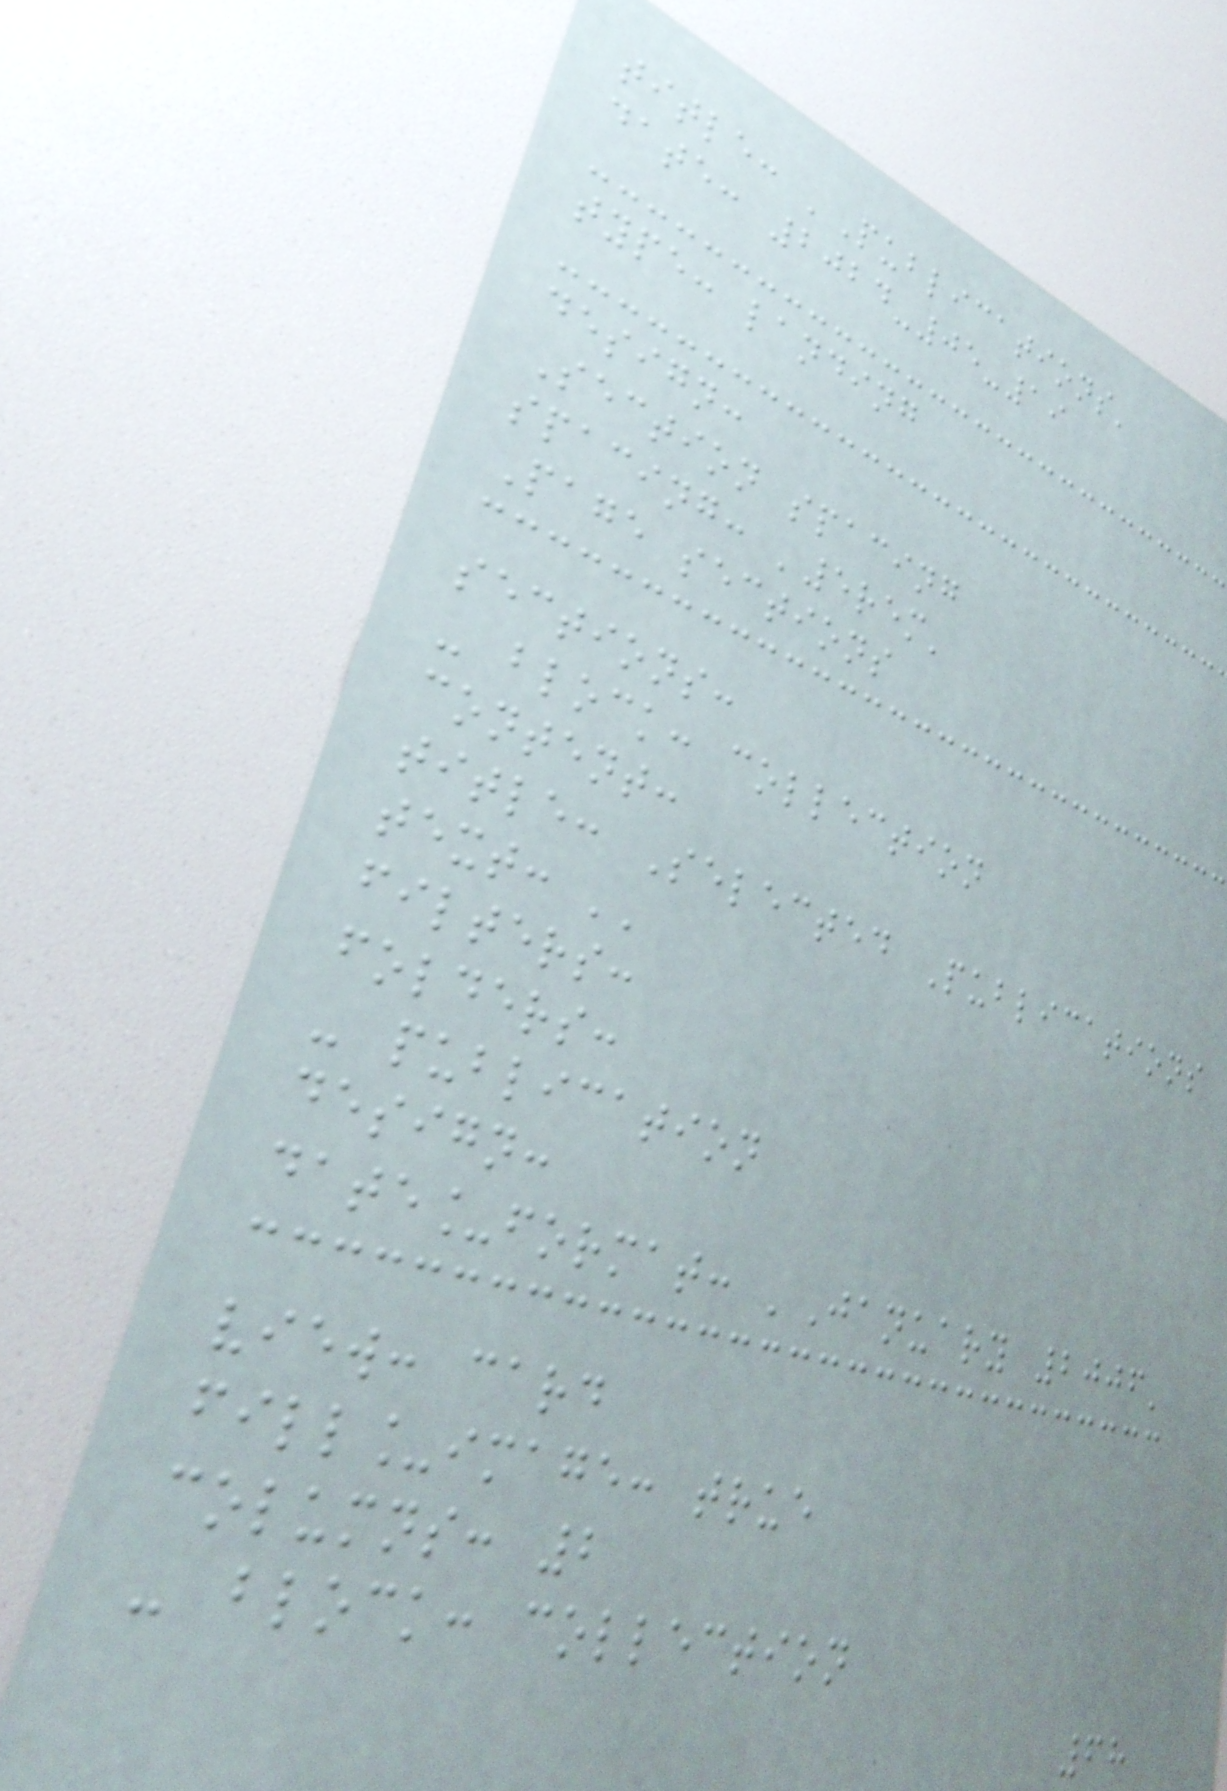title: 'Publications'
date: 2024-05-19
type: landing
design:
Section spacing
spacing: '5rem'
Page sections
sections:
- block: collection
content:
title: Selected Publications
text: ''
filters:
folders:
- publication
design:
date_format: 'January 2006'
view: card
fill_image: true
columns: 2
- block: collection
68
